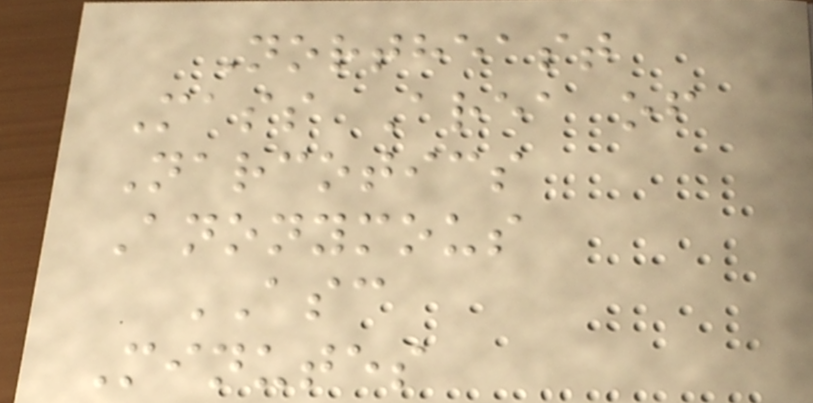Northeast
Mass Area of
Narcotics
Anonymous
ASC
Minutes
